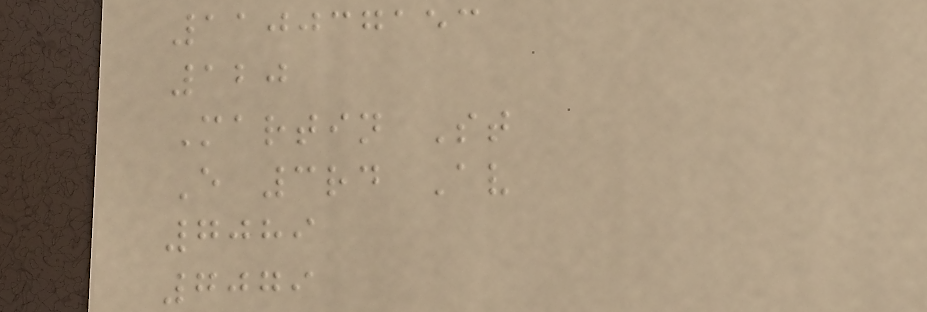110037153
120
Martin St
E 3rd Av
7089
7079
